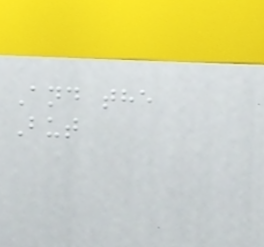And the
But
